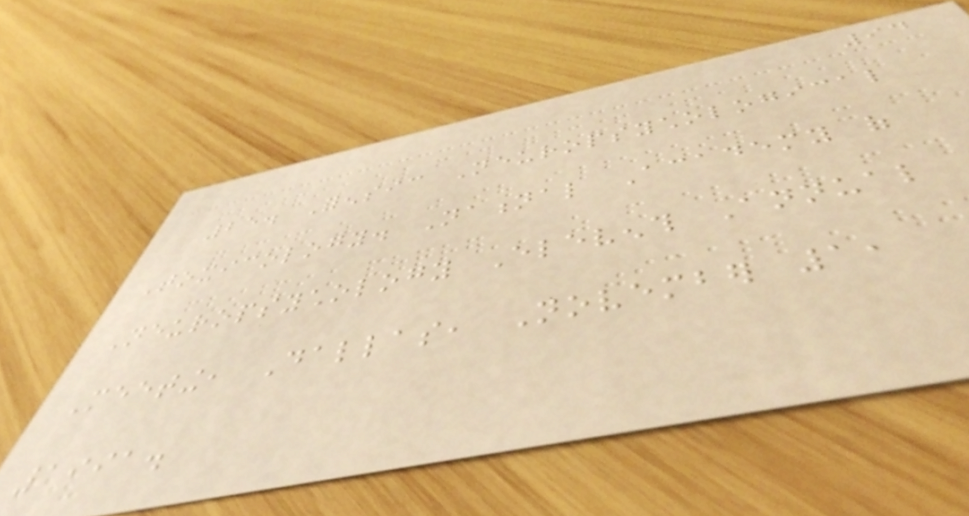94
25. Forensic Neuropsychological
Toxicology. National Academy of
Neuropsychology Eleventh Annual
Meeting, Dallas, November 1,
1991.
